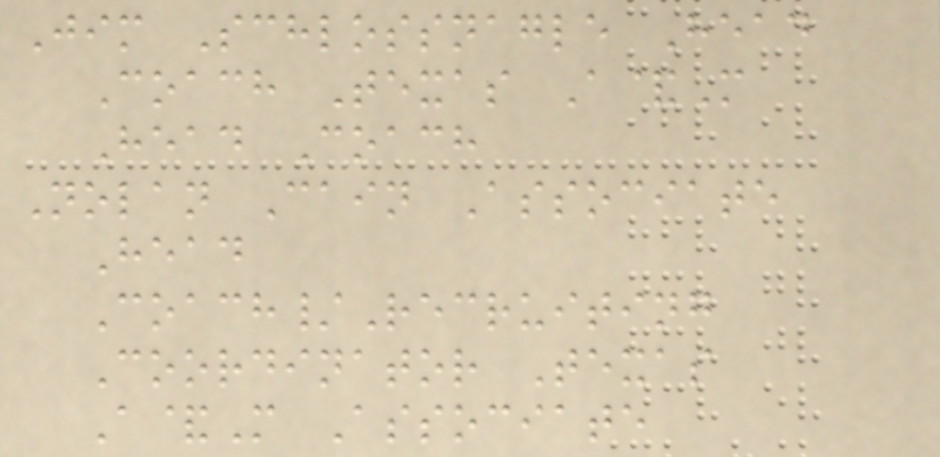Jim Schlossnagle Head
Coach Texas A&M
Head Coach
Nolan Cain Associate
Head
Coach/Recruiting
Coordinator Texas
A&M Associate
